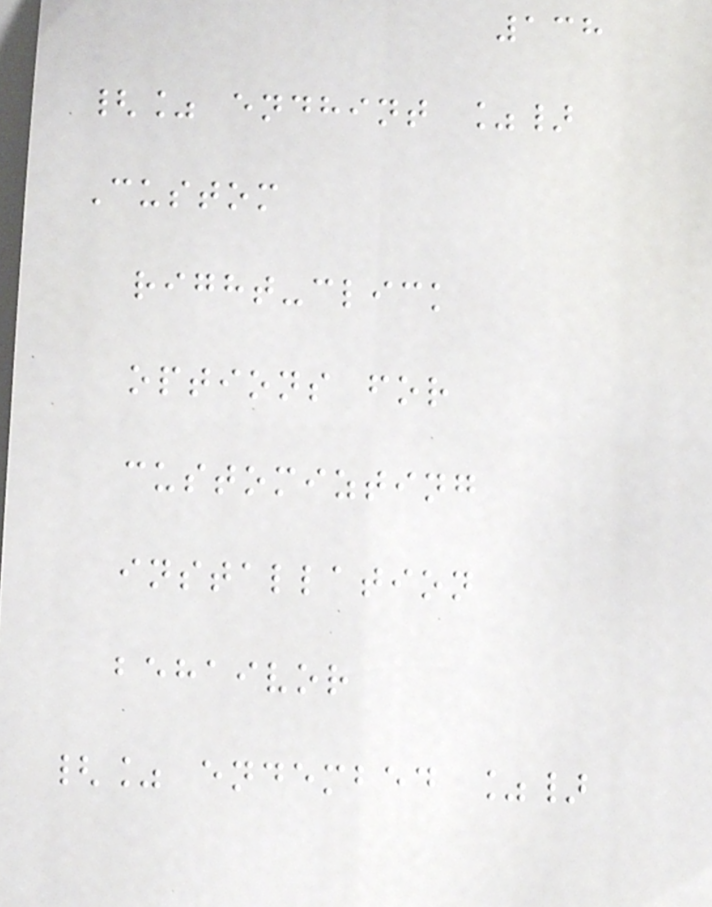138
{% endhint %}
Custom
right-click
options for
customizting
installation
behaivor
{% endembed %}
